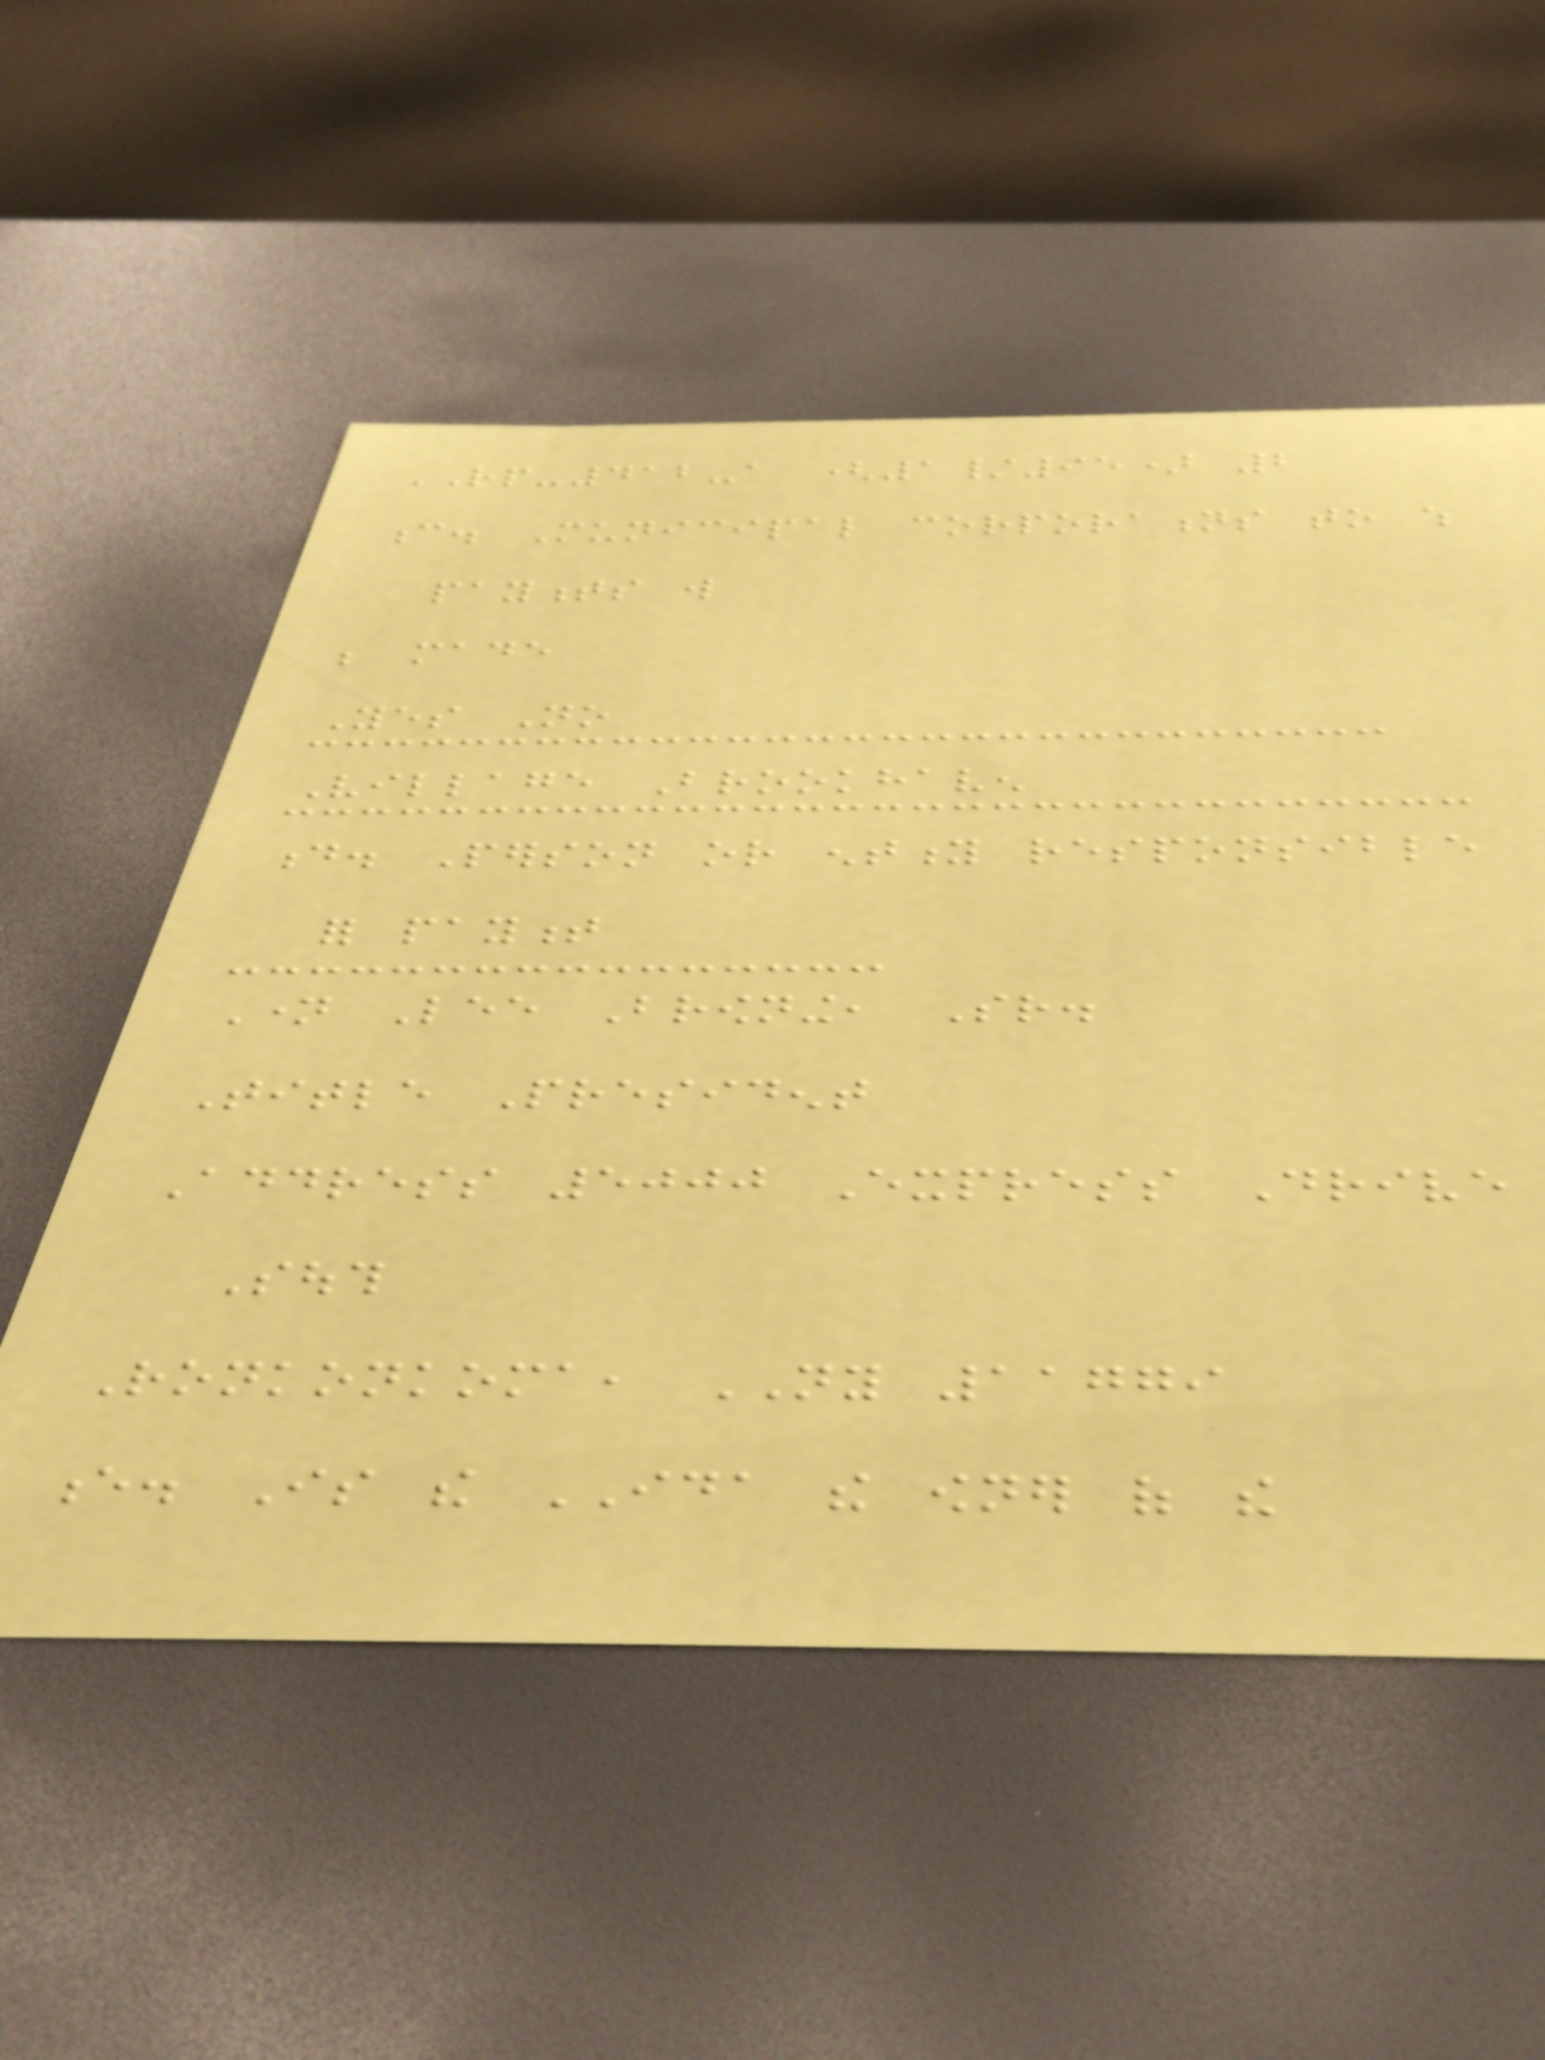RP-412-a (1/95) 2
c. Municipal corporations to which
payments will
be made
Yes No
Village Brookhaven
d. Person or entity responsible
for payment
Name Lee Browning, Sr.
Title President
Address 5000 Express Drive
South
Ronkonkoma, NY 11779
e. Is the IDA the owner of the
